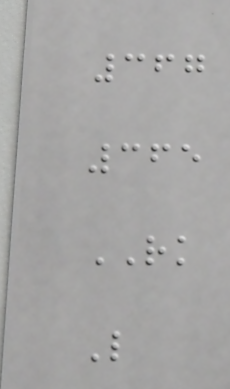367
365
RK
L
